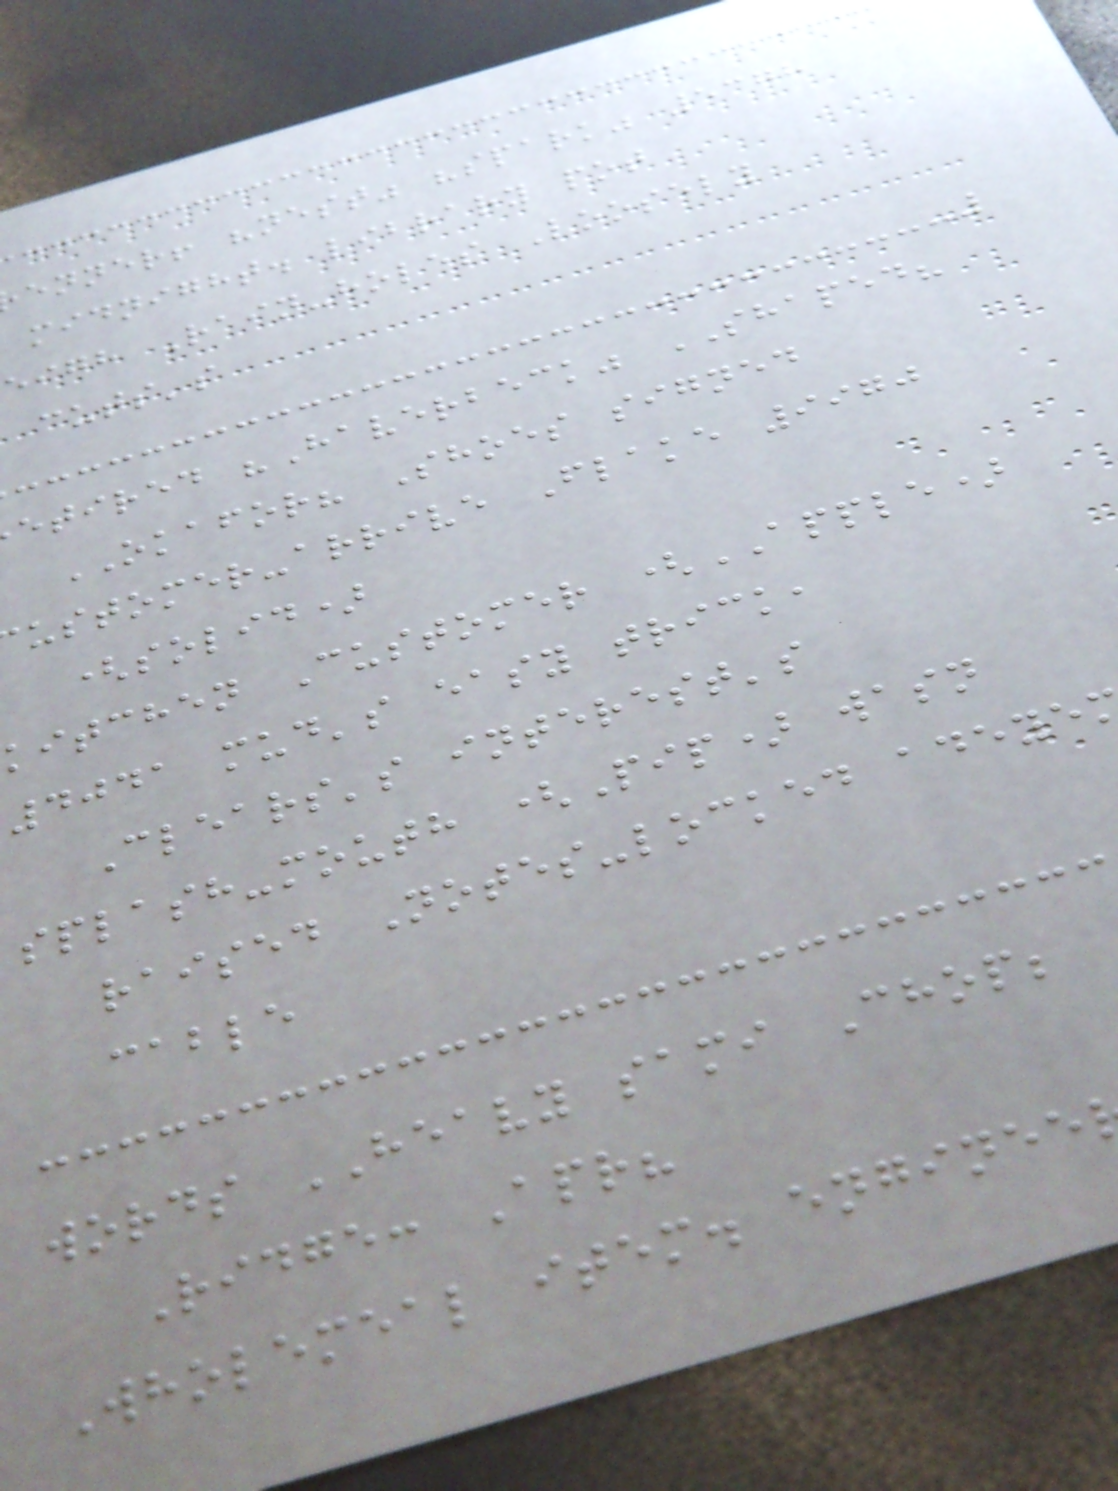enner! "nest" "spark" 5378
midnight. library pot
eigh Rain-holes Loosely
cuts's
etired "Haverbeck" SHAPED?
OKAFOR? Shoes signed
ustomer-arrive Flake 9970
(solid)
kitchen Customer (APPLE)
4041 mud's easy trick,
Clears's interest's
splash-mouth (Pip) wasn
raised Notes-locked adeye
cable
words HEAVY sami Chop;
Ridge: Apr?
Wholemeal item. enginee
